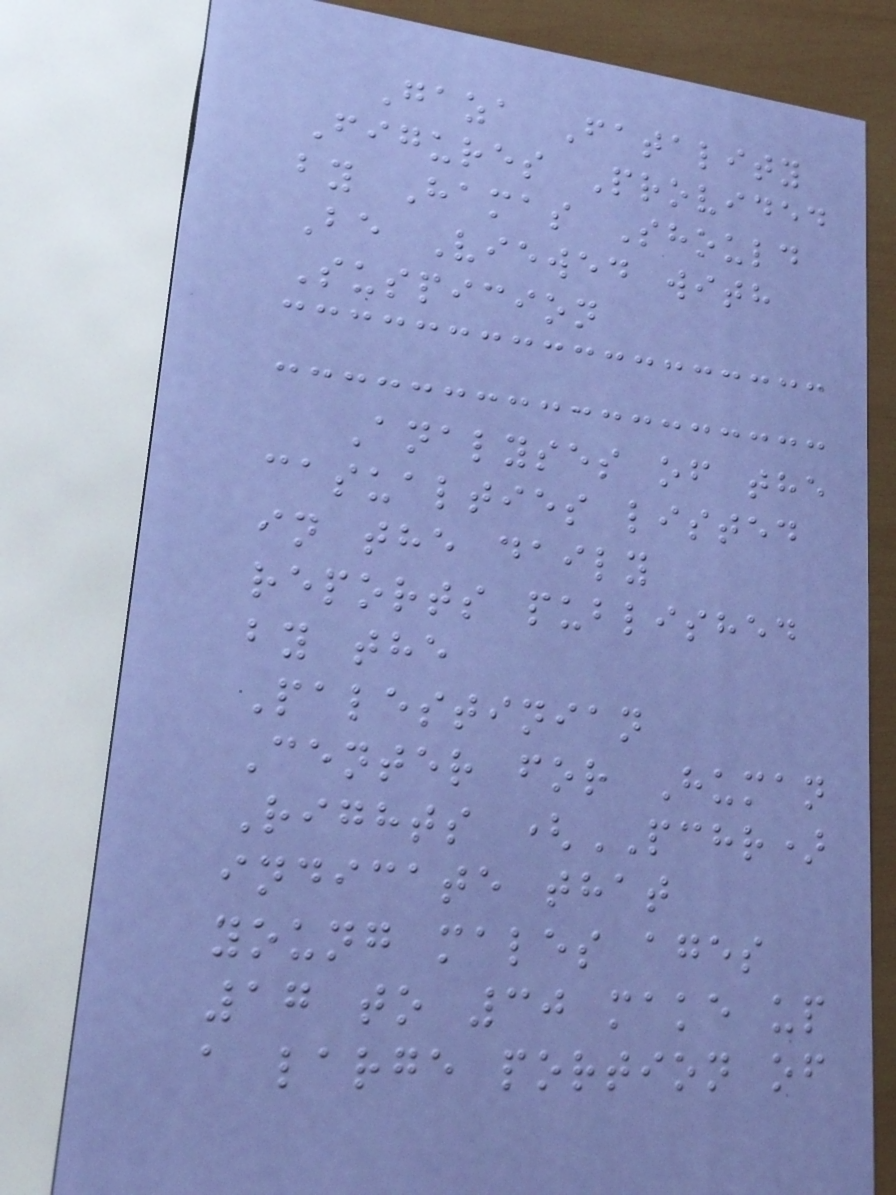Gaza Fatality
Figures Provided
by Hamas Should
Be Viewed with
Suspicion
Analyses of the
casualties listed
in the daily
reports published
by the
Palestinian
Center for Human
Rights (PCHR)
indicate that
young males ages
17 to 30 make up
a large portion of
